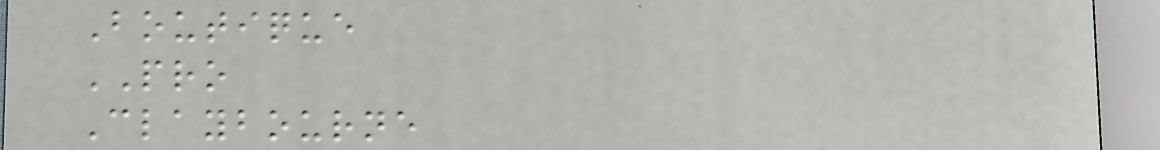Boutique
PRO
Claybourne
